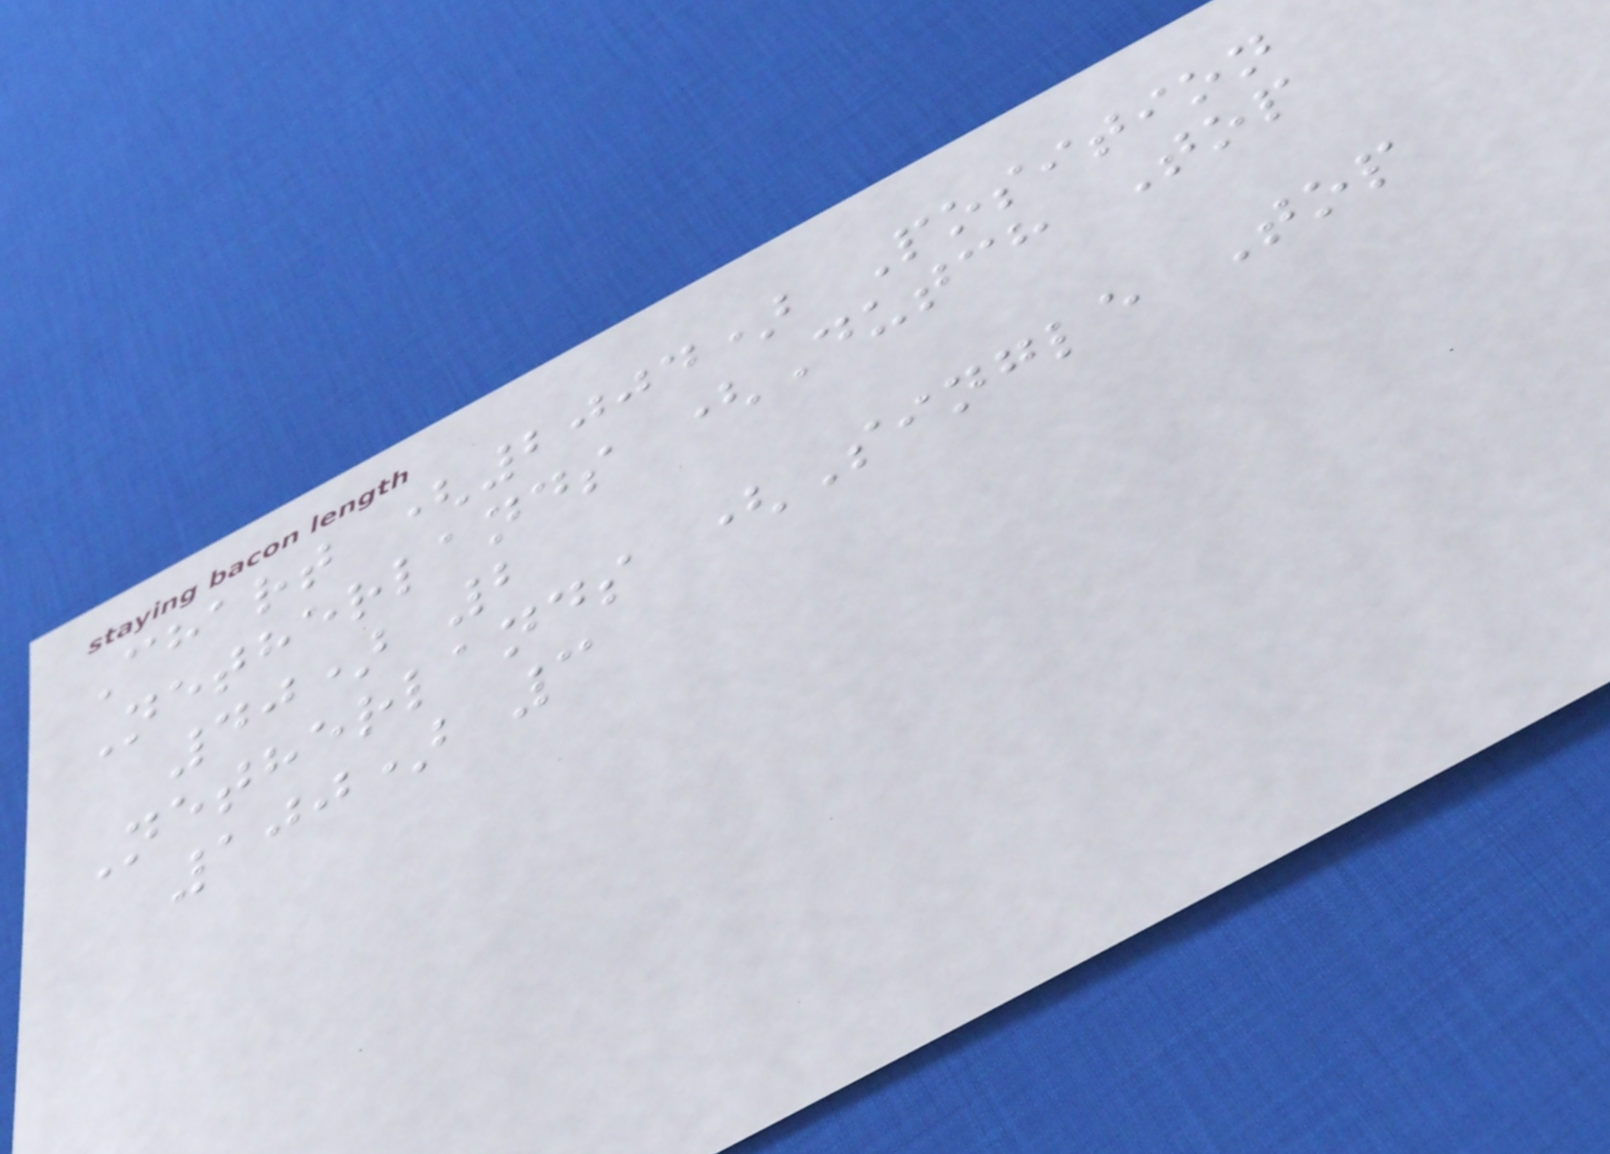Chart (2004) Position
Netherlands (Dutch Top
40) 2
Netherlands (Single Top
100) 3
